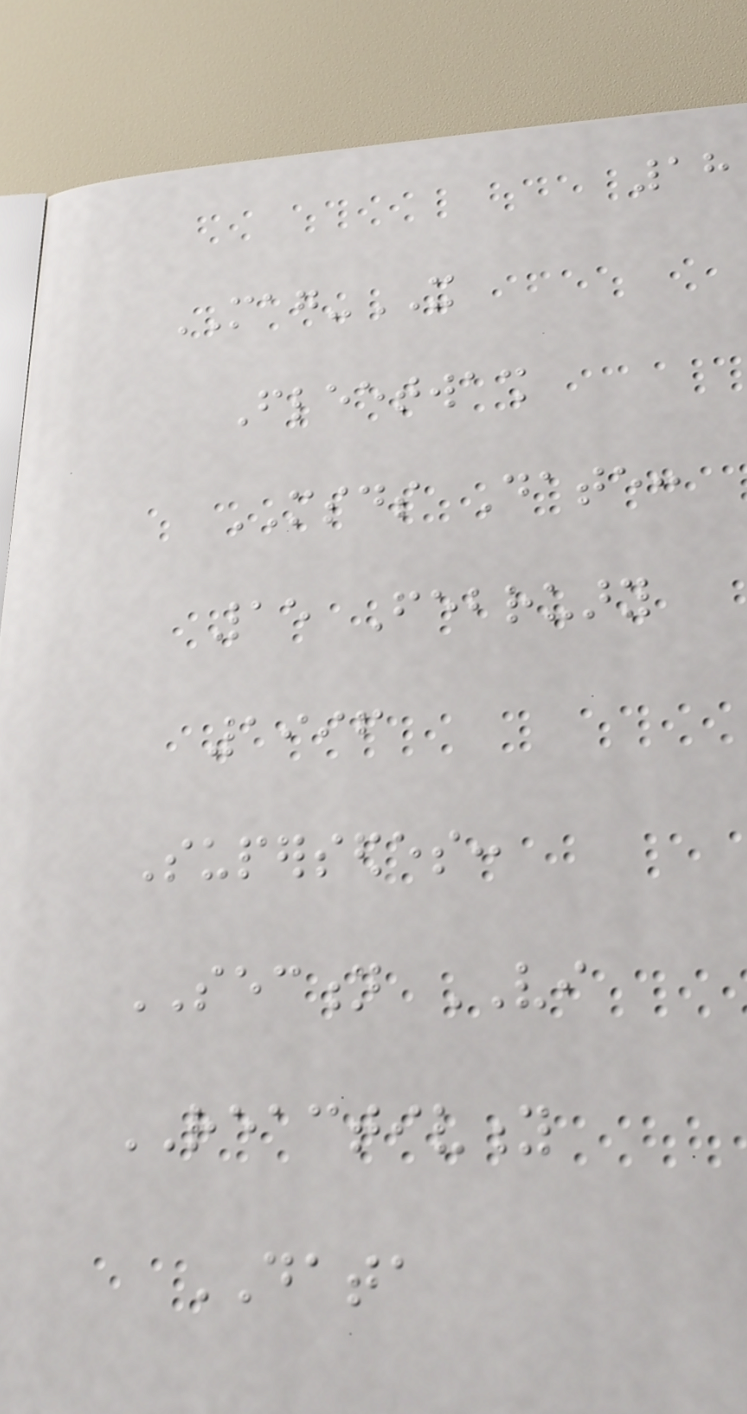18
MAG-IT
Fleetwash
MSDS Date:
15 February
1996
Supersedes:
SECTION VI
REACTIVITY
DATA
